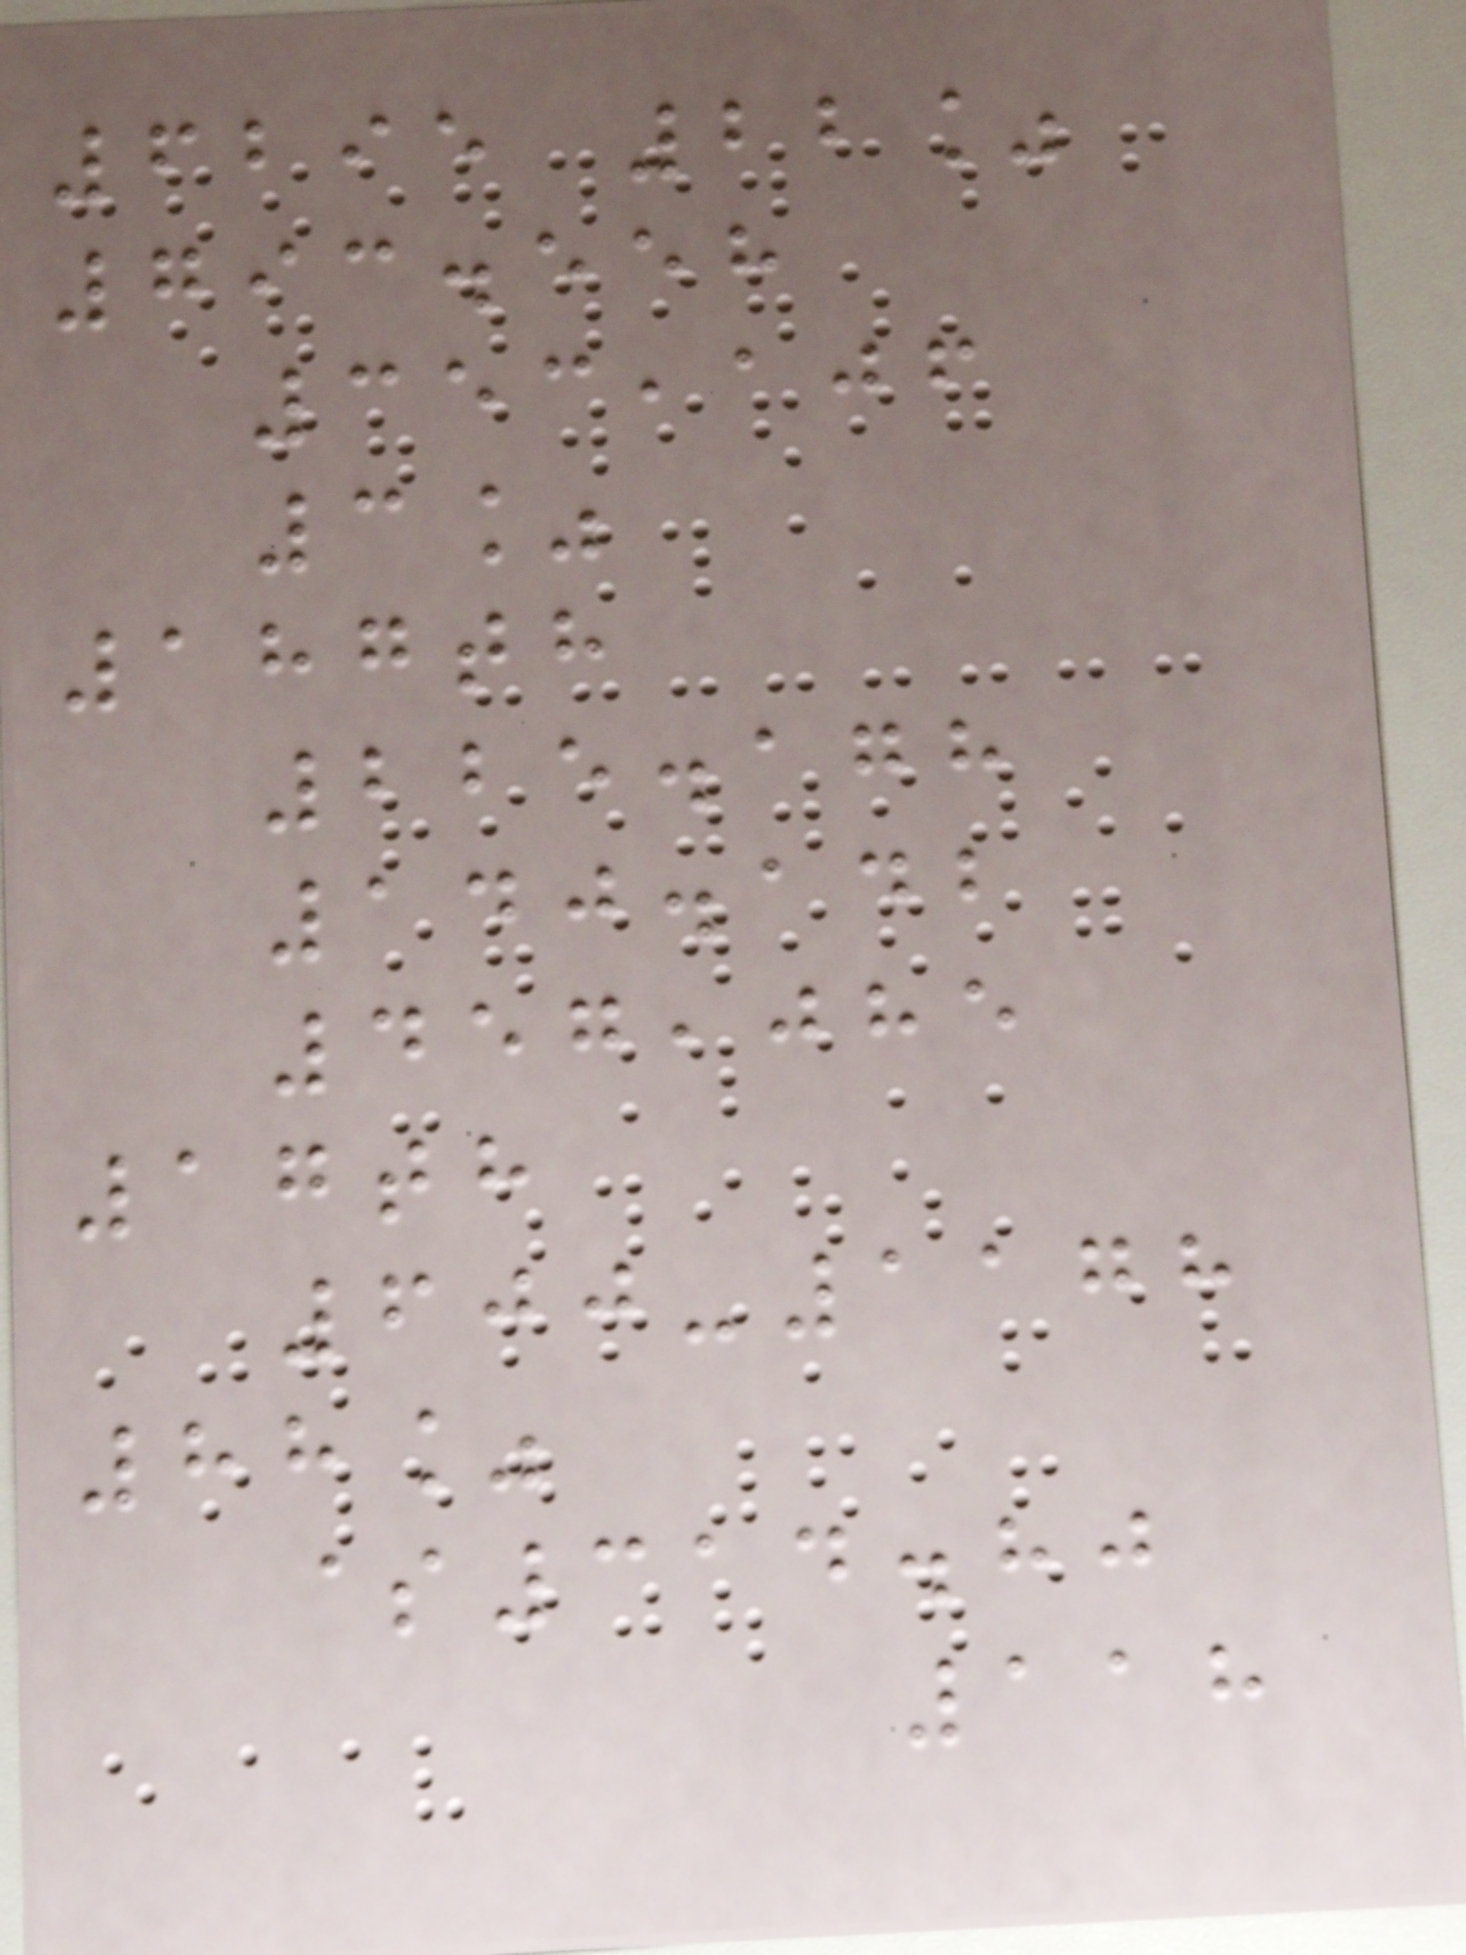6295 22%
793.558
353,106
3%
187th
225.178
140.142
457,085
17th
600-1178
88%
$314.80
118
